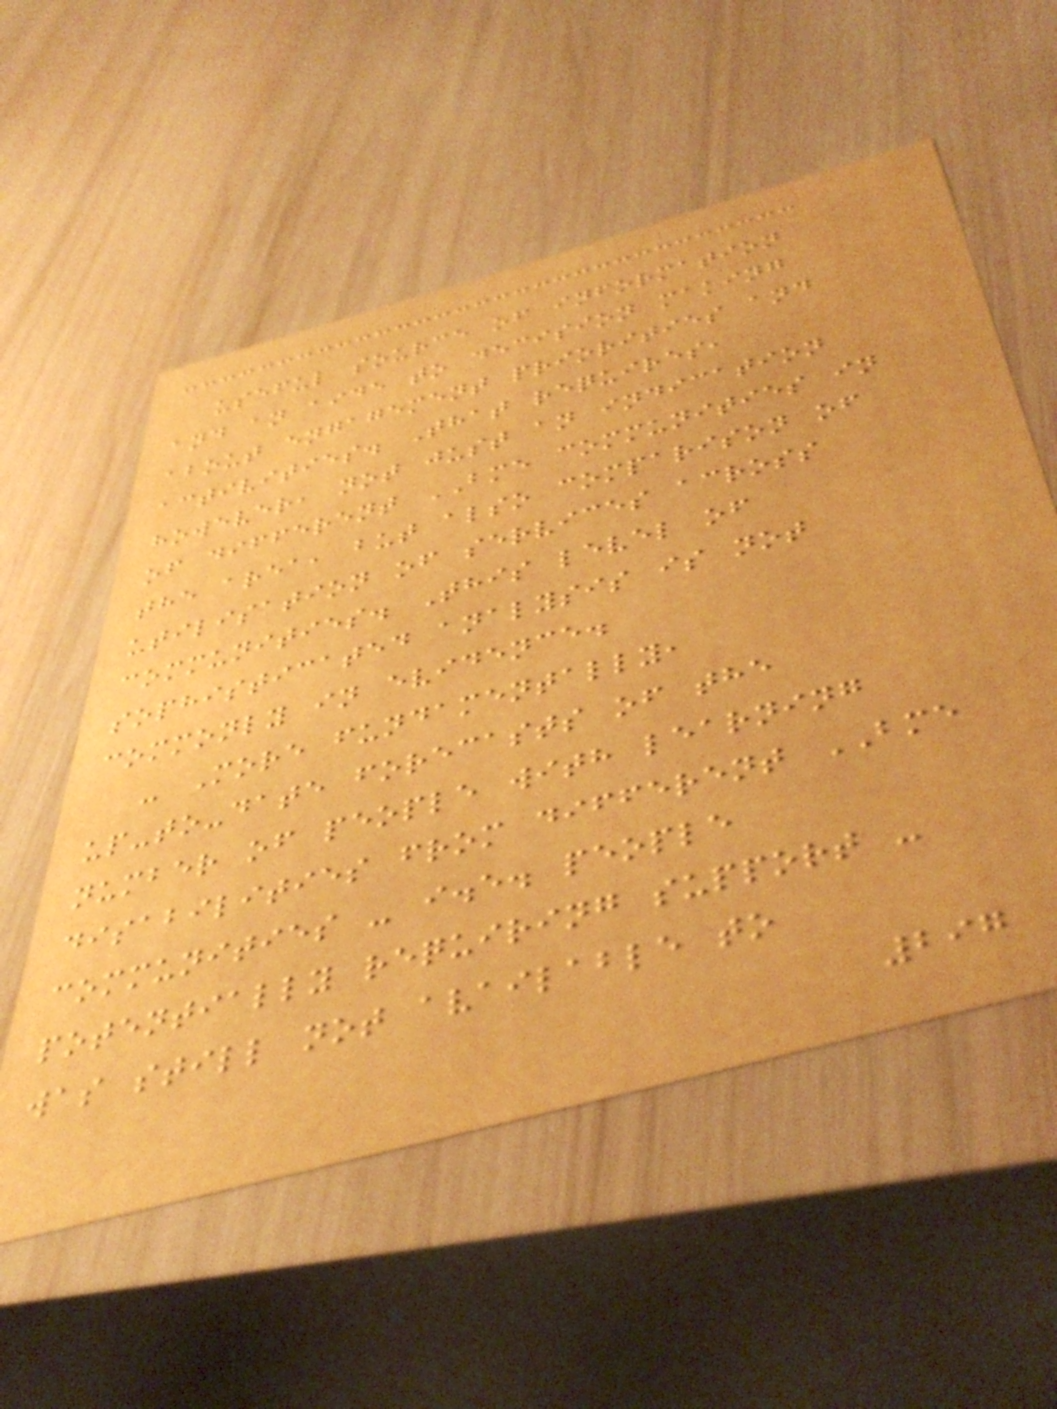useful source of information
and an aide to decision making
about engagement priorities and
activities. That requires,
however, not just an indication
of different BME communities in
the area, but also comparison of
utilisation of services across
communities. This level of
sophisticated analysis is not
commonly in evidence.
- More fundamentally,
up-to-date forecasts of the
number of people with learning
disabilities from different BME
communities - i.e. people
potentially requiring support -
was still not available to
297
